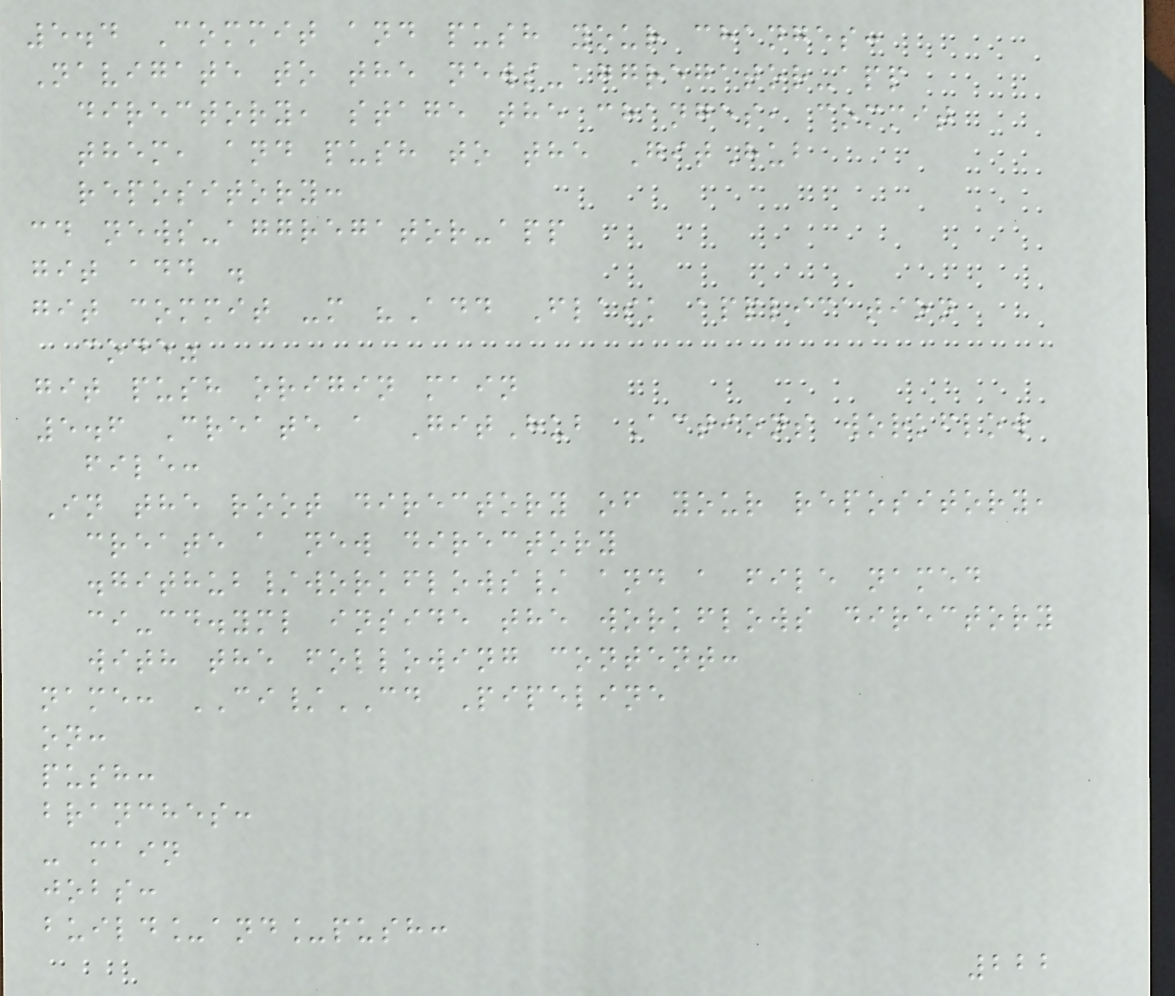5.4 Commit and push your changes:
Navigate to the news-aggregator-app
directory, stage the changes, commit
them, and push to the GitHub
repository:
cd news-aggregator-app
git add .
git commit -m "Add Flask application
code"
git push origin main
5.6 Create a GitHub Actions workflow
file:
In the root directory of your repository,
create a new directory
.github/workflows/ and a file named
ci-cd.yml inside the workflows directory
with the following content:
name: CI/CD Pipeline
on:
push:
branches:
- main
jobs:
build_and_push:
222
